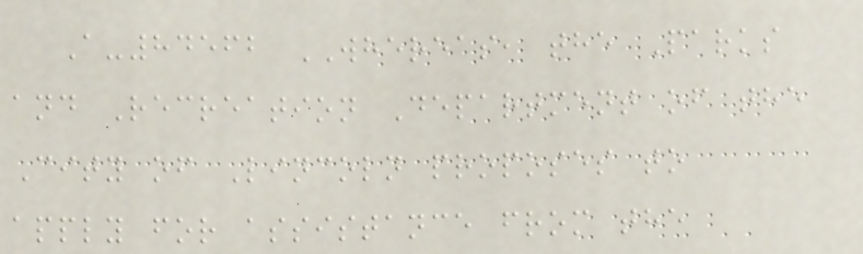A-84562 WHEREAS, the Parks
and Recreation Department of the
City of Lincoln proposes to
apply for assistance from the
